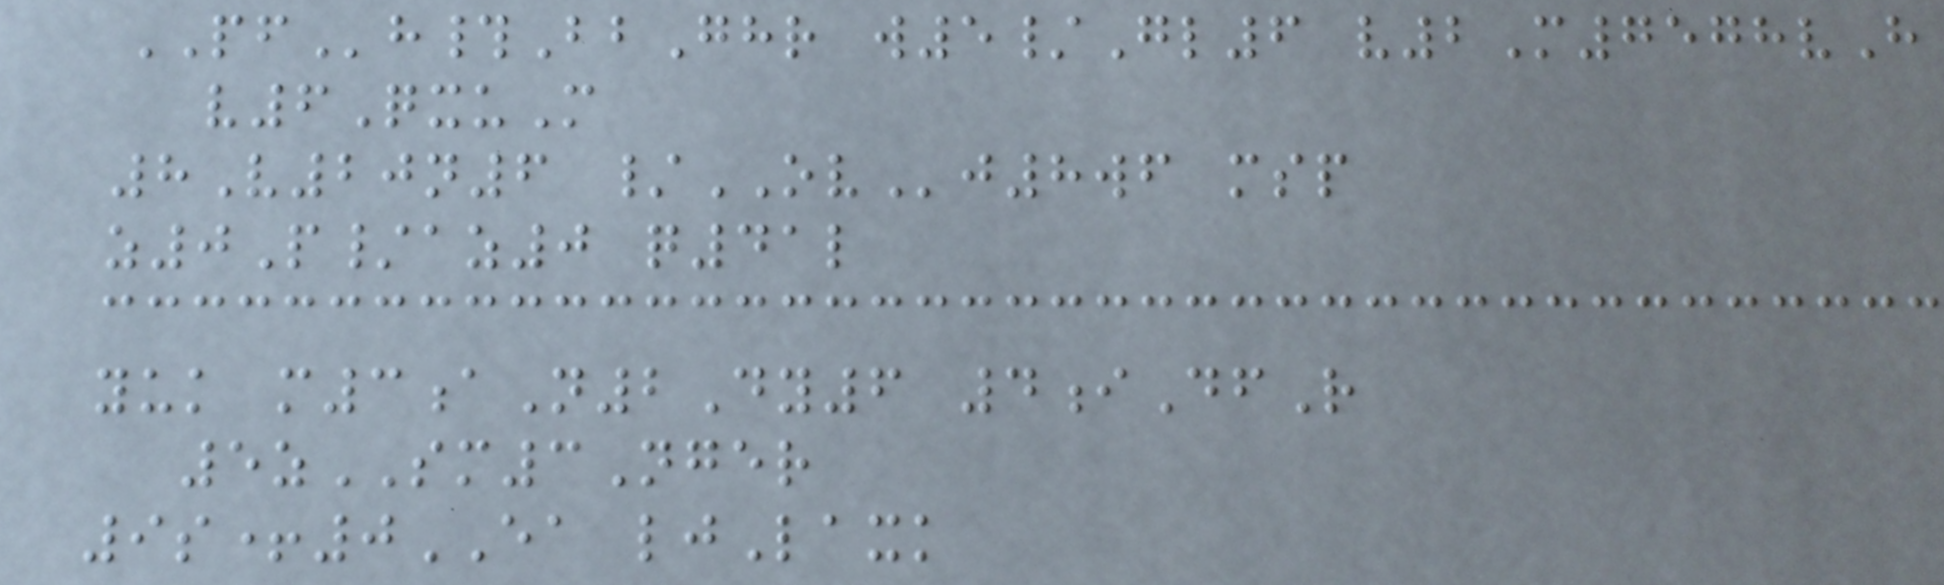PFh#BbGhr w5/Gl6 v2M7578vH
v6QxuM
8V20n6 /OVj8wf msp
z0P/az0 q41l
yuk m3aN2Dy6 4iDfR
5zSM3Nger
9s+0EA ljLaxk
